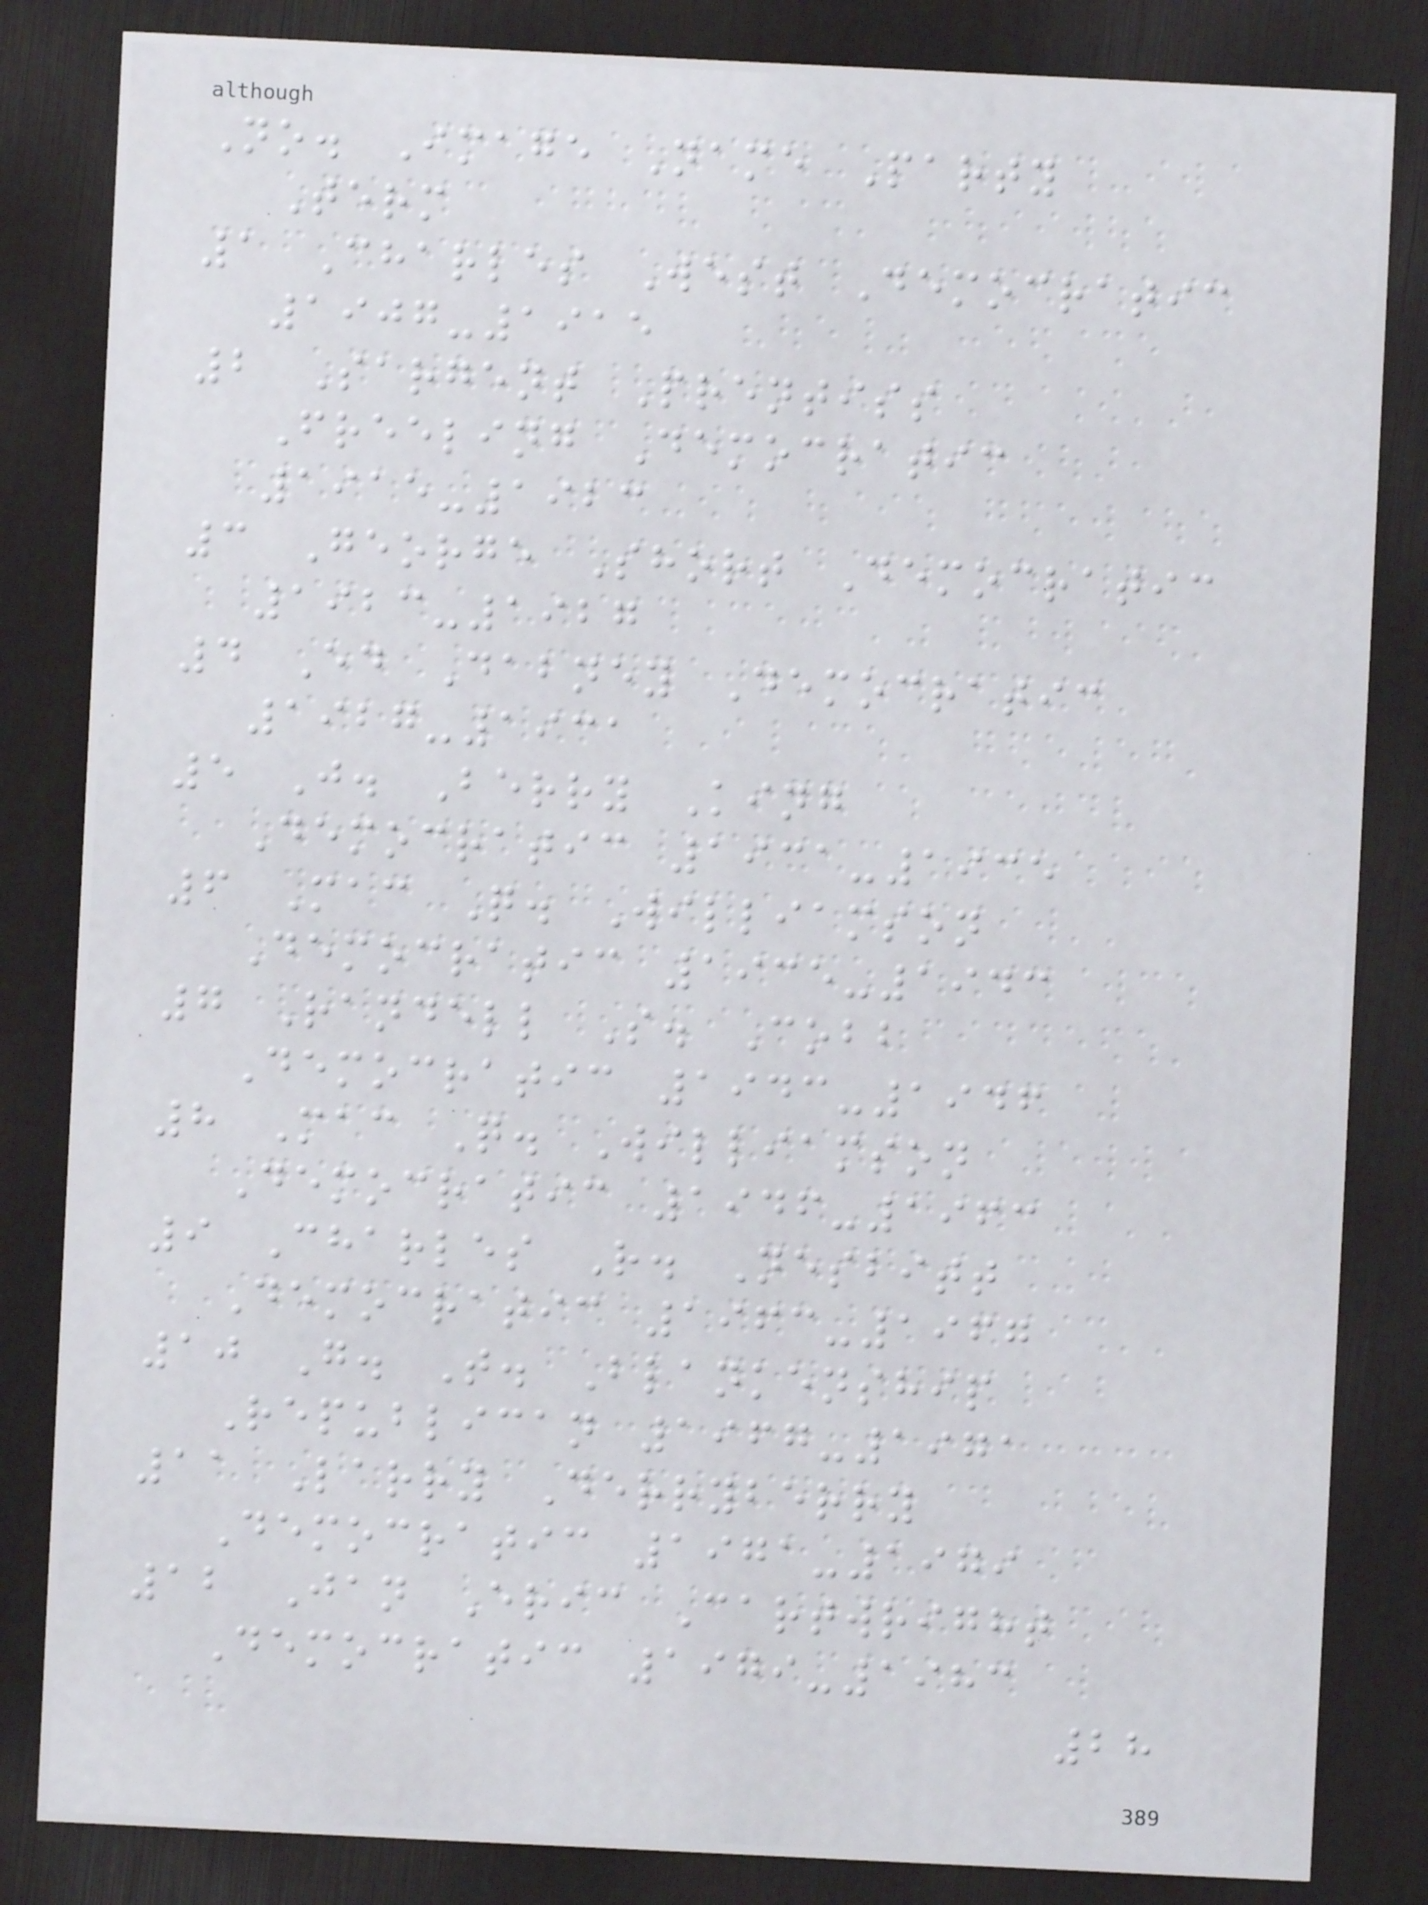No. Image Name Party
Term
1 Charles West Democratic
1907-1915
2 Sargent Prentiss
Freeling Democratic
1915-1923
3 George Short Democratic
1923-1927
4 Ed Dabney Democratic
1927-1931
5 J. Berry King
Democratic 1931-1935
6 Mac Q. Williamson
Democratic 1935-1943
7 Randell S. Cobb
Democratic 1943-1946
8 Mac Q. Williamson
Democratic 1946-1963
9 Charles R. Nesbitt
Democratic 1963-1967
10 G. T. Blankenship
Republican 1967-1971
11 Larry Derryberry
Democratic 1971-1979
12 Jan Eric Cartwright
Democratic 1979-1983
28
